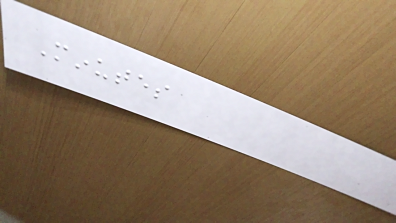Minutes
